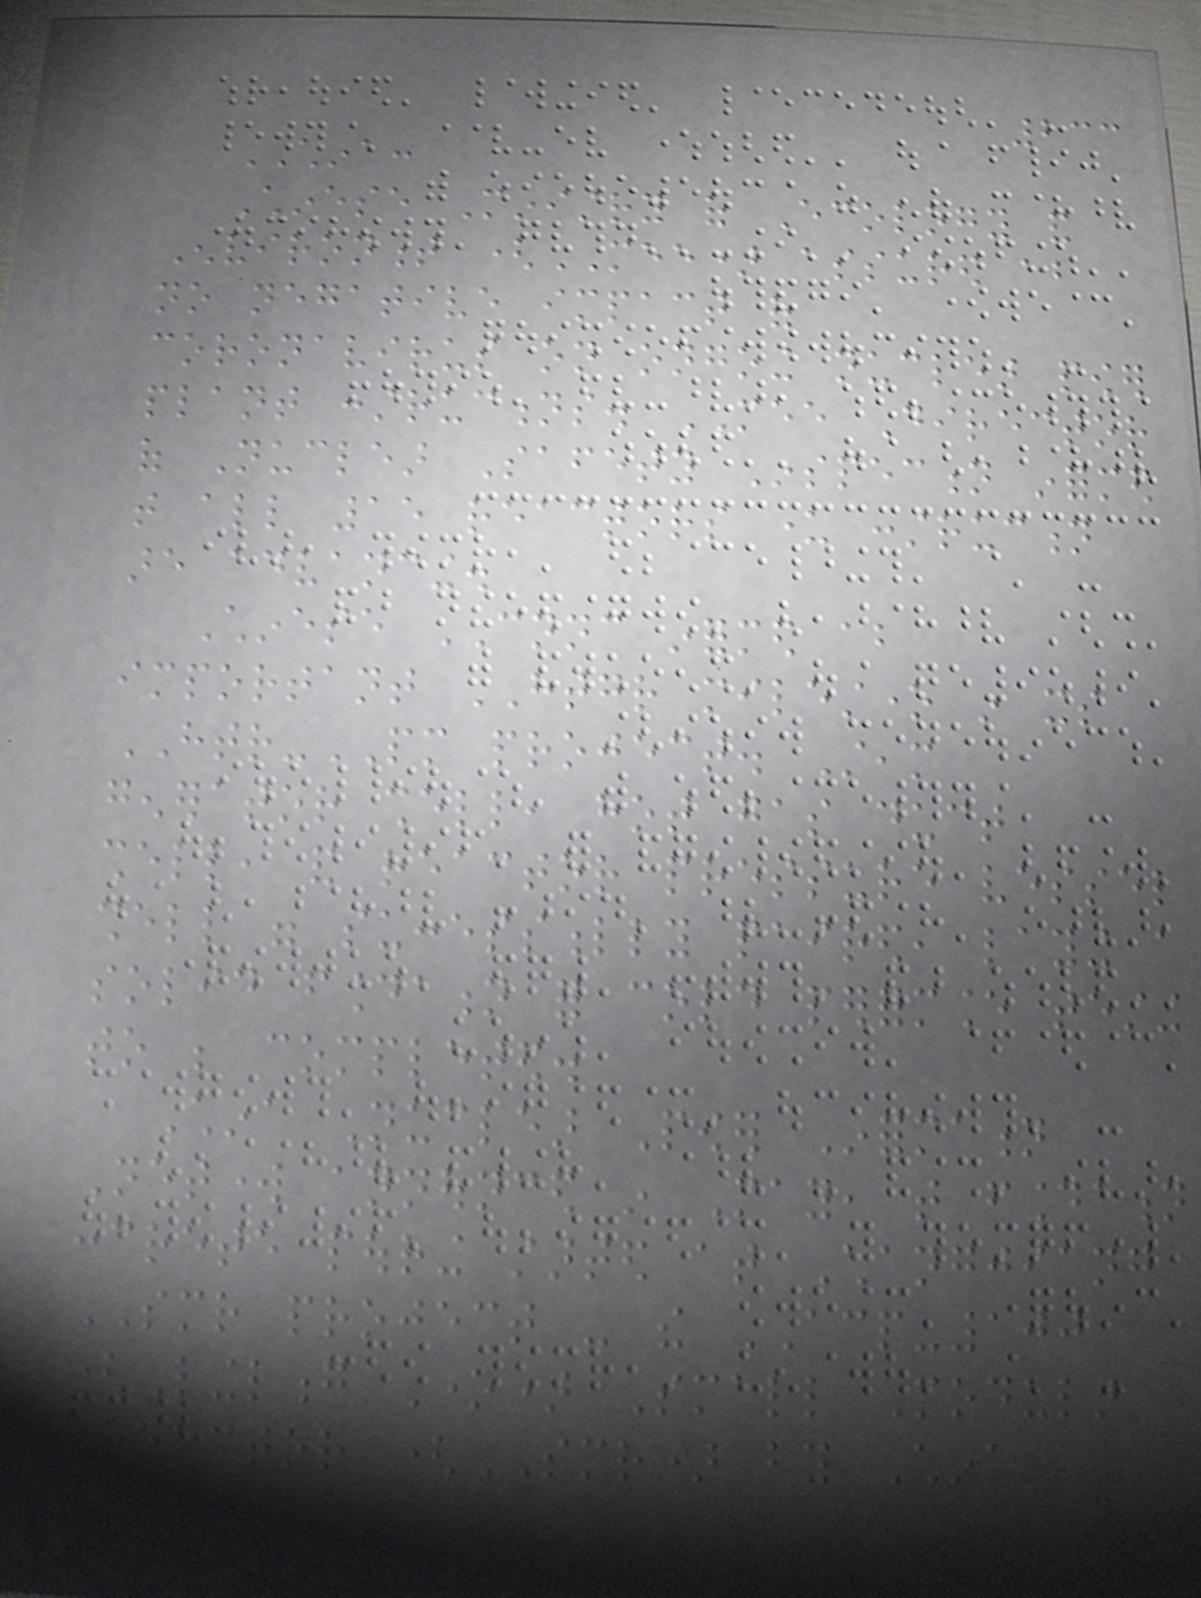233
CHINA:
Chinese Ministry of Ecology and
Environment (MEE) assured about
no negative impact of
coronavirus on ongoing nuclear power
plant constructions. MEE Director
of Nuclear Safety Inspection informed
that all 15 reactors under construction
are advancing.
Chinese CNNC informed about
important HTGR milestone in its
HTR-PM project. Steam
generator shell, hot gas duct
shell, and reactor pressure vessel
shell were successfully paired, laying a
solid foundation for cold performance testing
to be completed.
China Nuclear Power Information
Network announced in May, that foundation
concrete pouring started at Changjiang
SMR project - the ACP-100
(Linglong One) Small Modular
Reactor (SMR) by China
